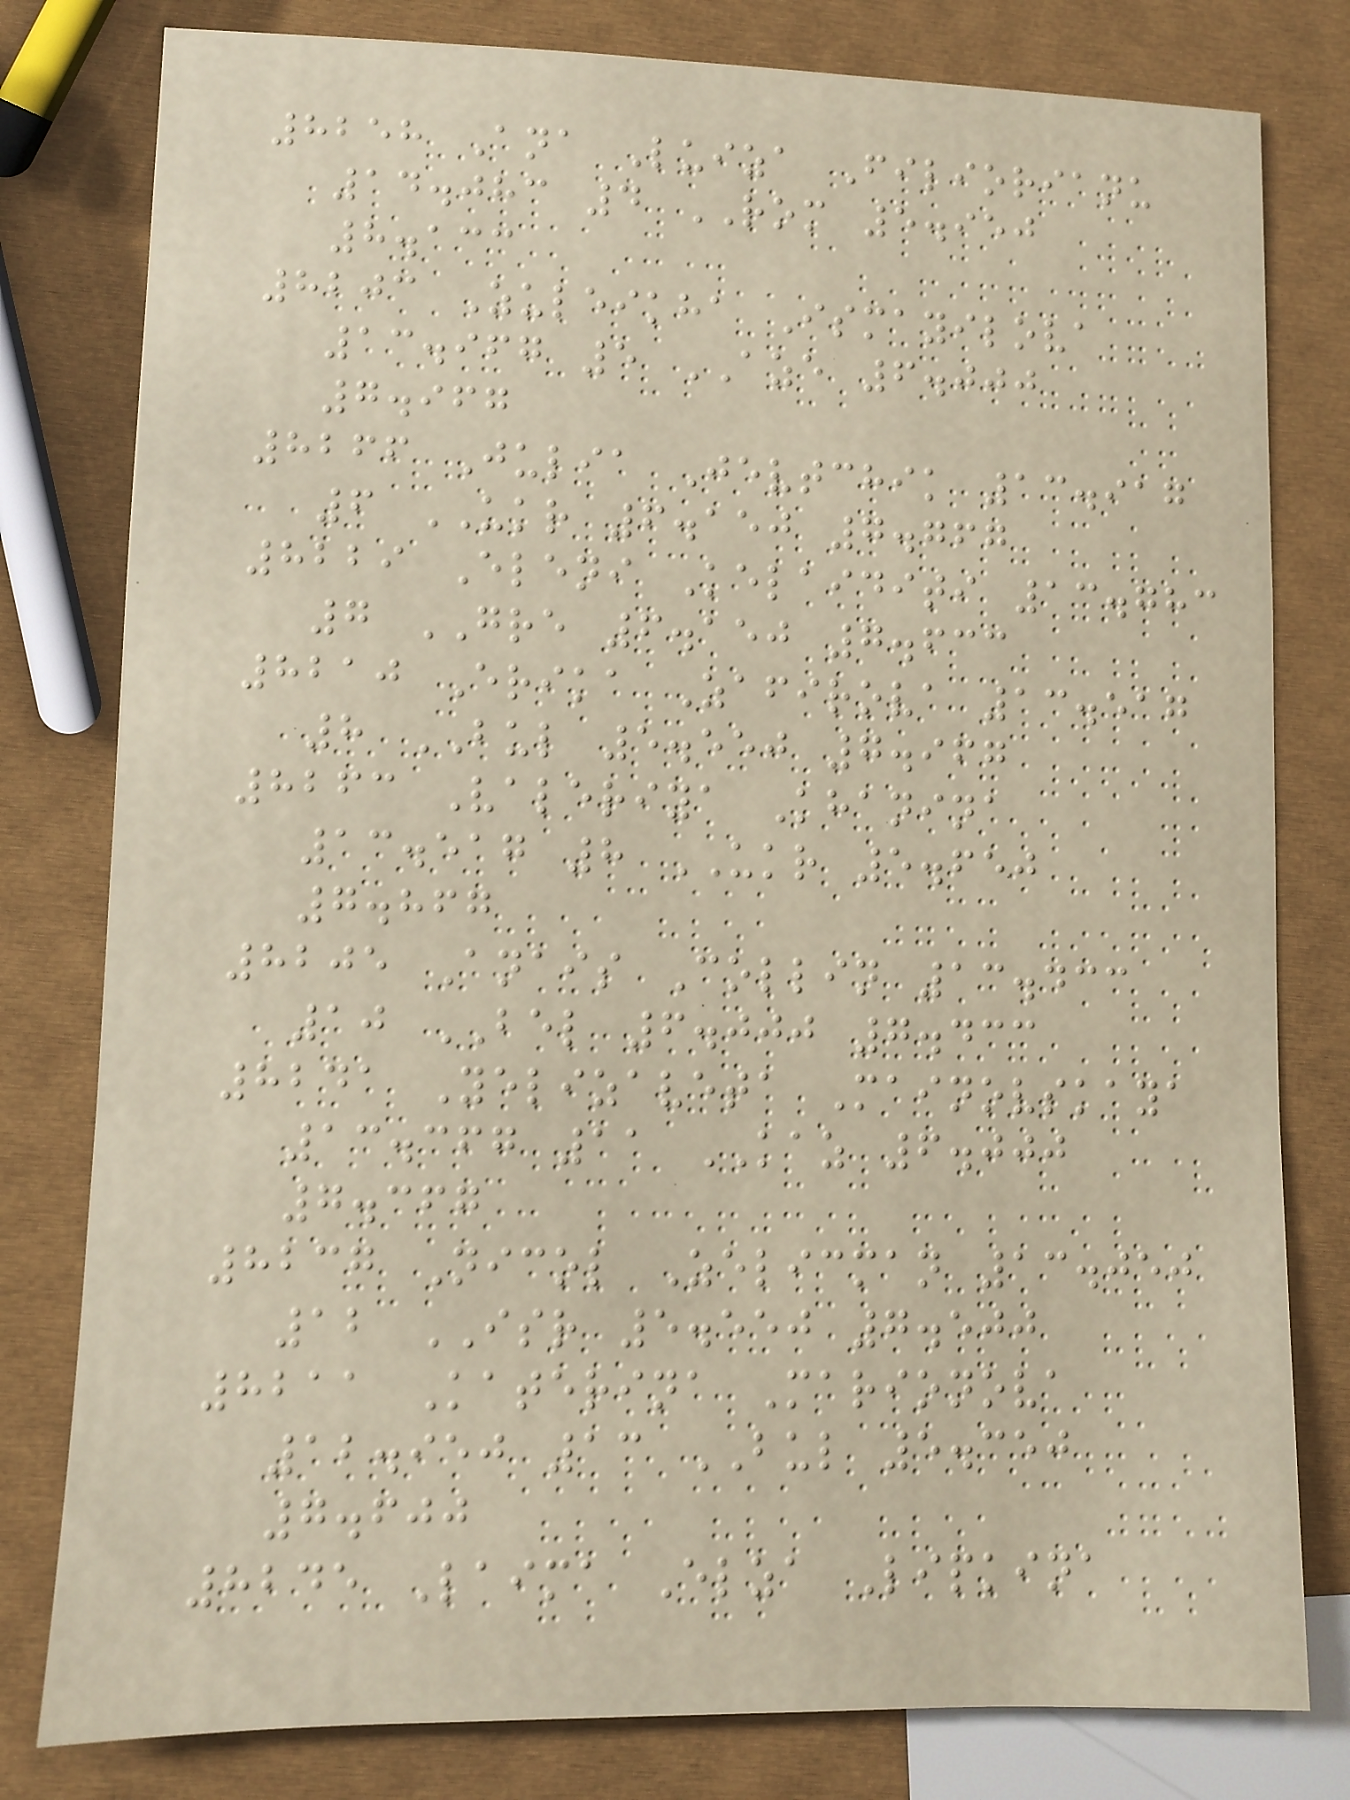8258 Ana Luiza Filiorianu
14.083 4 ROM 5.950
8.133
8203 Zuleikha Ismayilova
13.967 5 AZE 6.000
7.967
8266 Julia Jevtchik 13.917
6 UKR 6.150 7.767
8229 Eleni Kelaiditi 13.783
7 GRE 6.150 7.633
8210 Erika Zafirova 13.517
8 BUL 5.550 7.967
8263 Valeriya Khanina
13.517 8 UKR 5.650
7.867
8205 Anais Collin 13.433
10 BEL 6.000 7.433
8241 Yelizaveta Mainovskaya
13.367 11 KAZ 6.000
7.367
8237 Nicol Zelicman 13.050
12 ISR 5.550 7.500
8211 Katerina Marionova
12.950 13 BUL 5.350
7.600
8245 Laima Elza Lipkina
